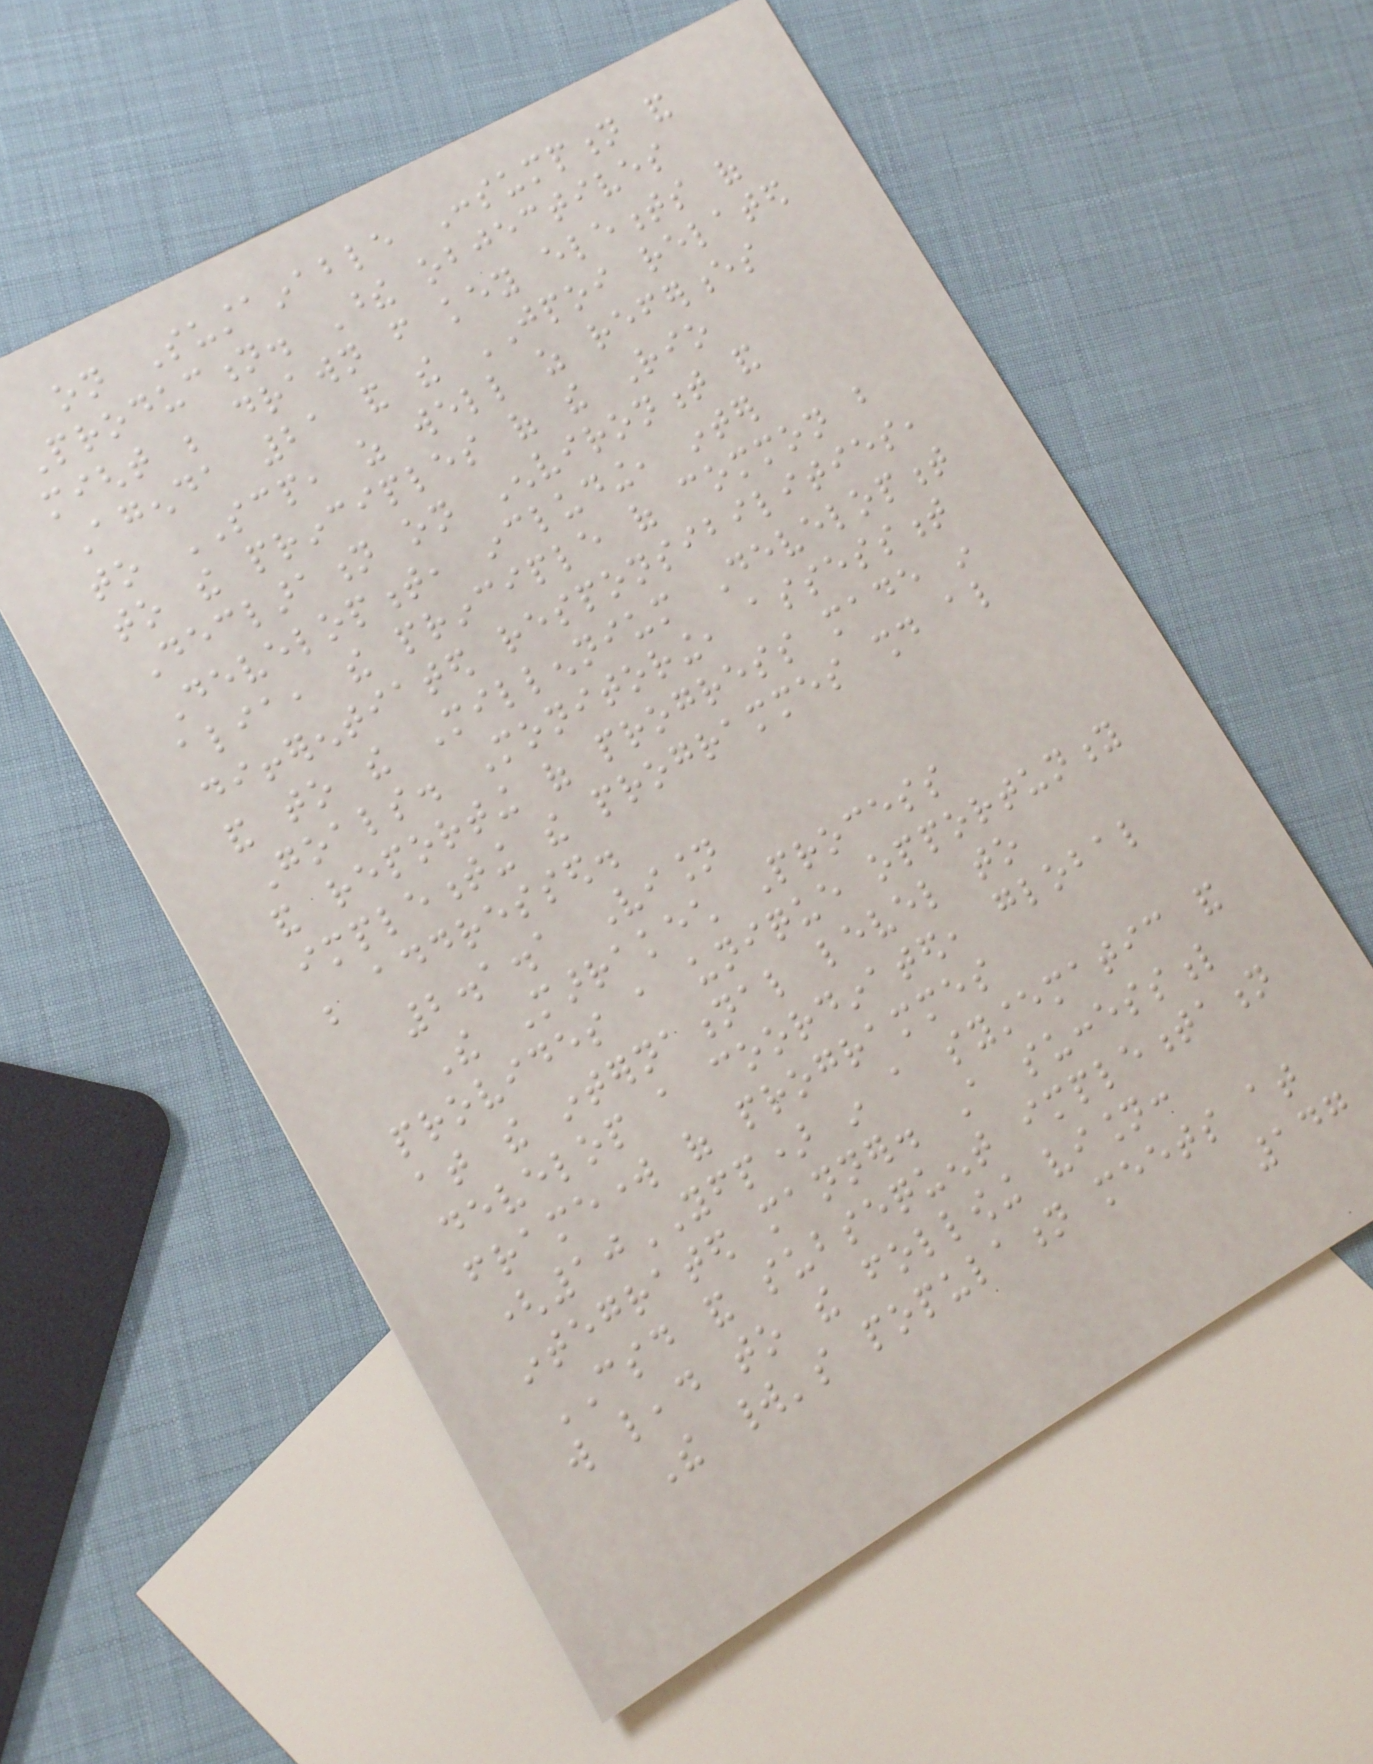on Sustainable Consumption and
Production. These objectives
might be drawn from key elements of
Agenda 21 and the JPOI related
to SCP, as well as references
to the principles of the Rio
Declaration on Environment and
Development, including, inter
alia, the principle of common but
differentiated responsibilities,
and to the Millennium Development
Goals. Monitoring, assessment
and reporting of progress made in
implementing the programmes should also
be addressed.
2.1.1 Vision
The Marrakech Process
provides a unique opportunity
at the international level to
develop a coordinated, global
framework of programmes
(10YFP) in a systematic and
integrated manner. A successful
CSD and subsequent implementation
will lead to the following vision:
The world's population meets at
147
